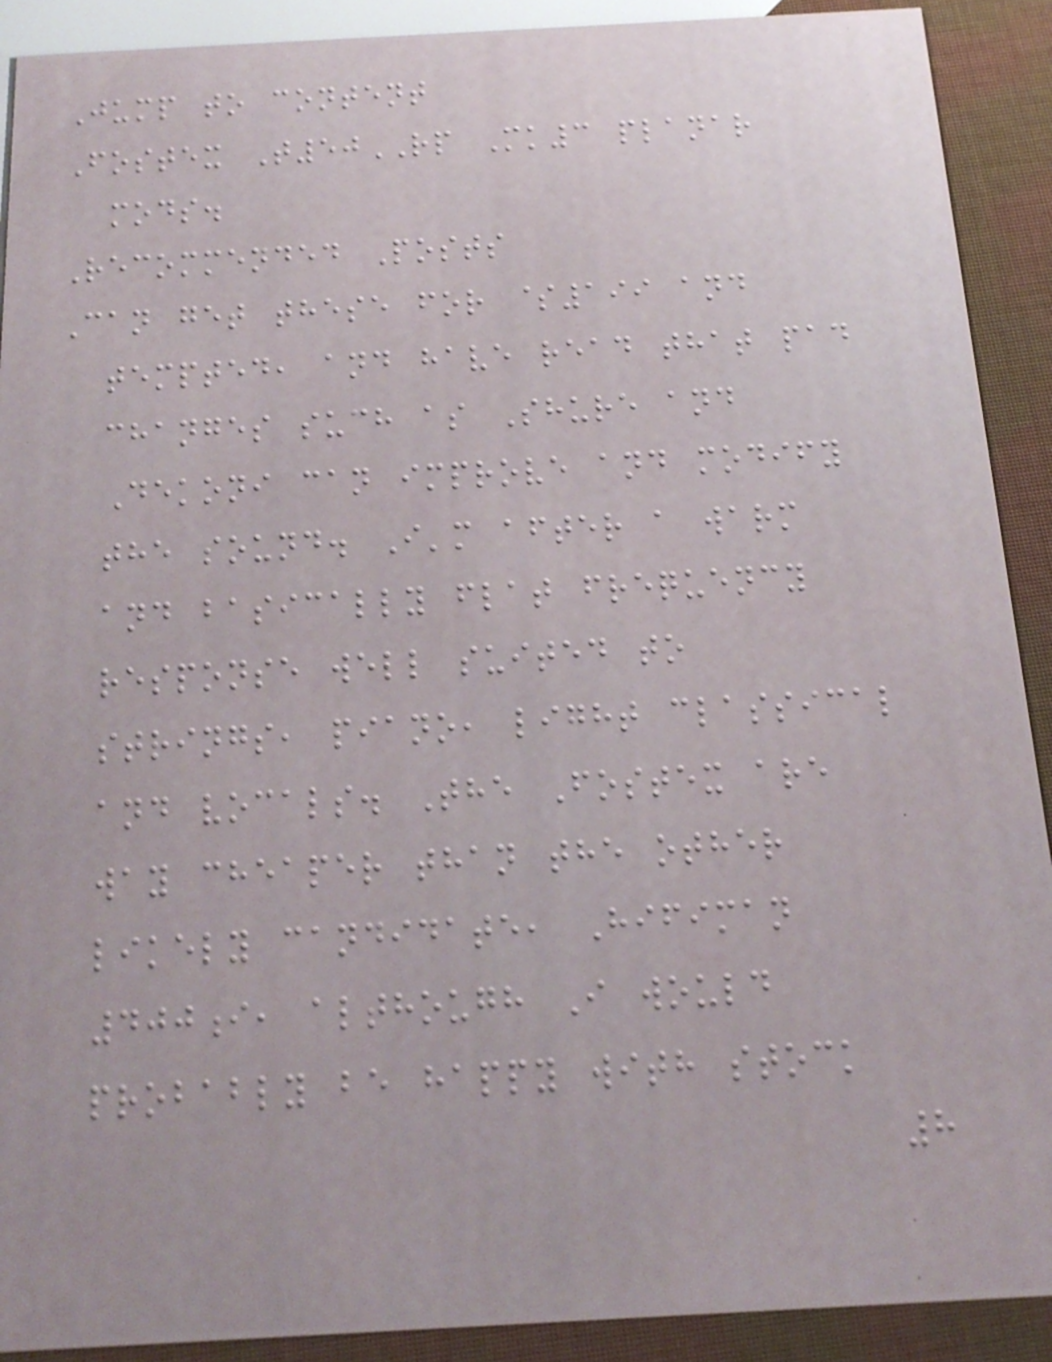Jump to content
Fostex T50RP Mk3 planar
mods.
Recommended Posts
Can get these for $199 and
tempted, and have read that pad
changes such as Shure and
Dekoni can improve and modify
the sound. I'm after a warm
and basically flat frequency
response well suited to
strings, piano, light classical
and vocals. The Fostex are
way cheaper than the other
likely candidate, Hifiman
400i, although I would
probably be happy with stock
8
